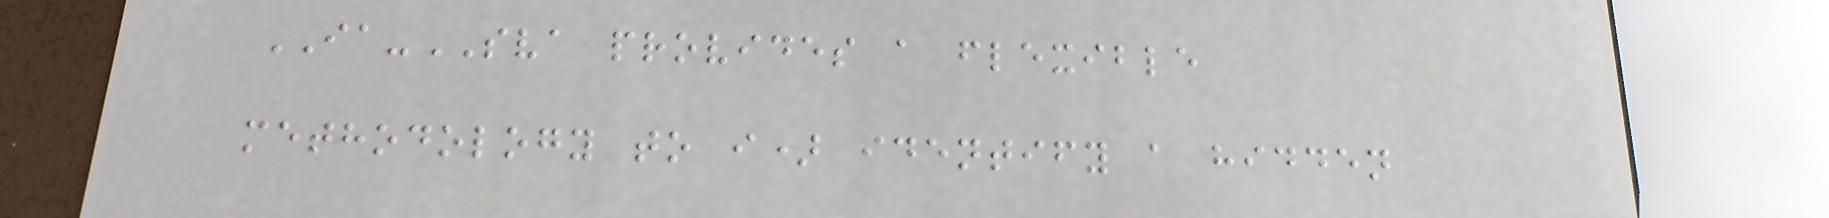IA-SVA provides a flexible
methodology to i) identify a hidden
